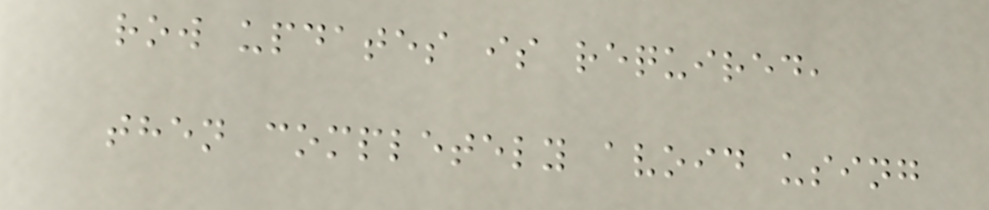row updates is required,
then completely avoid using
